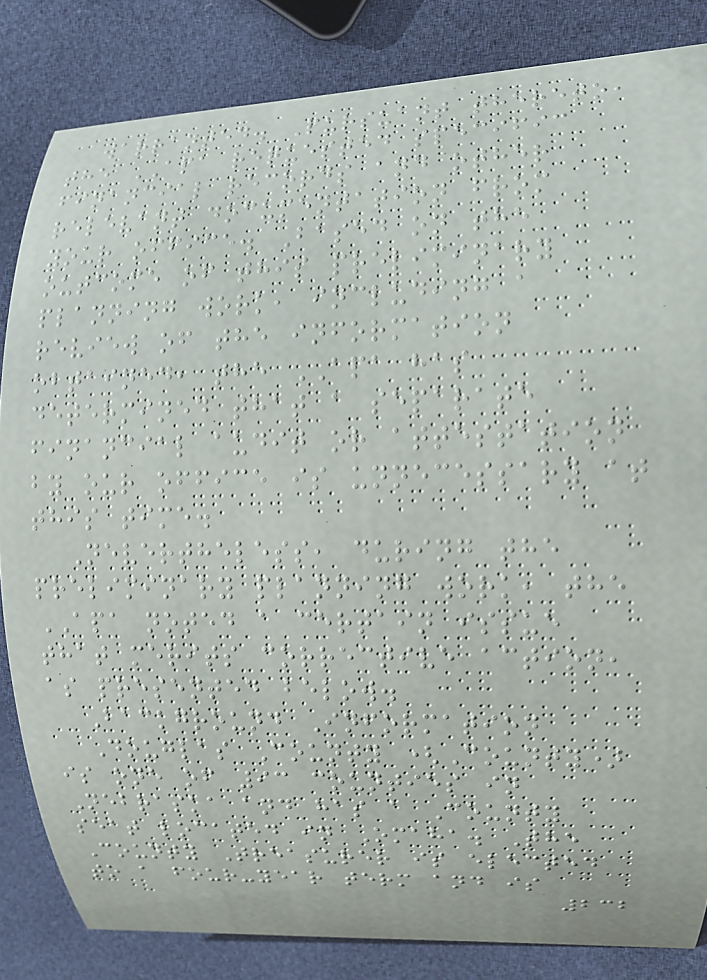warranted. Pursuant thereto,
the APA requested specific
financial records and other
relevant documentation from
your office. Based on the
outcome of this preliminary
planning work, including a
review of the information
obtained, the APA has
determined that a separate
financial audit or attestation
by our office is unnecessary at
this time.
Nevertheless, during the
preliminary planning work, the
APA noted a certain issue
that merits corrective action,
as presented below.
Background Information
Douglas County (County)
is one of 93 counties in
Nebraska and has a County
seat located in Omaha. The
County Treasurer is elected
to a four-year term and is
232
